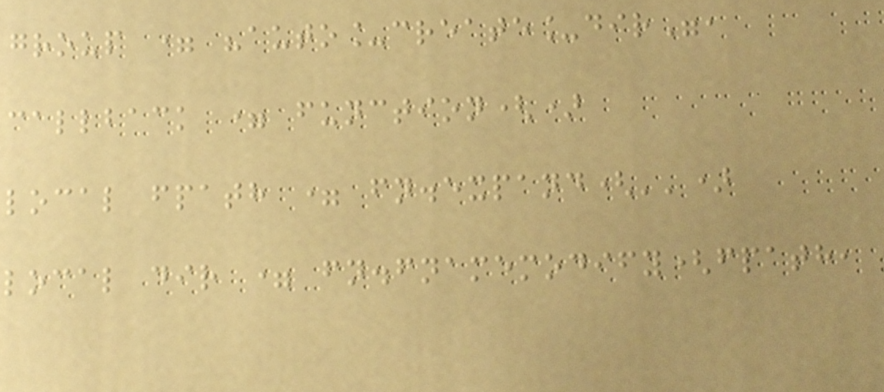group = "auto_create_dir",
callback = function()
local fpath = fn.expand('')
local dir = fn.fnamemodify(fpath,
